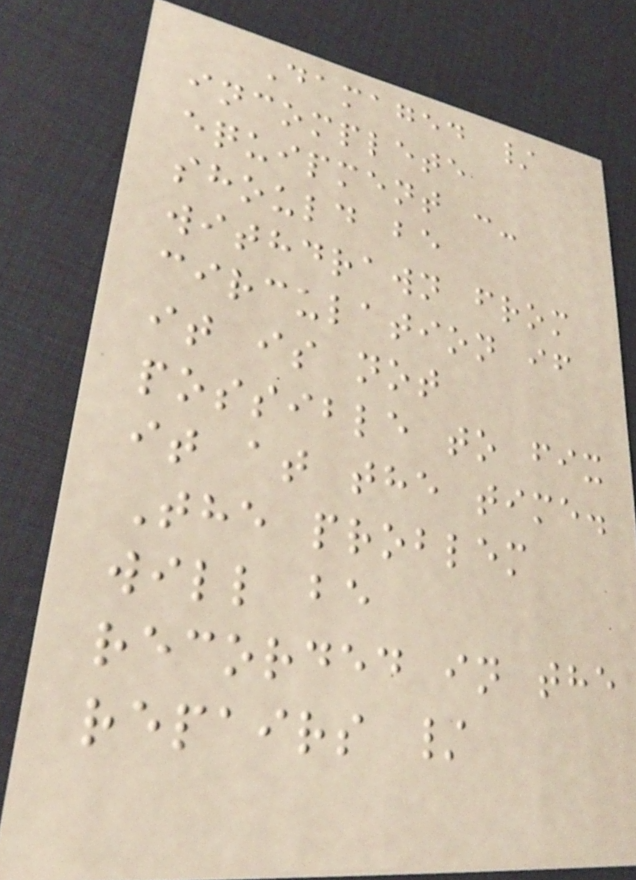Damaged /
incomplete
equipment :-
should be
withdrawn from
circulation if
it is not
possible to fix
it at the time.
The problem
will be
recorded in the
repairs /
